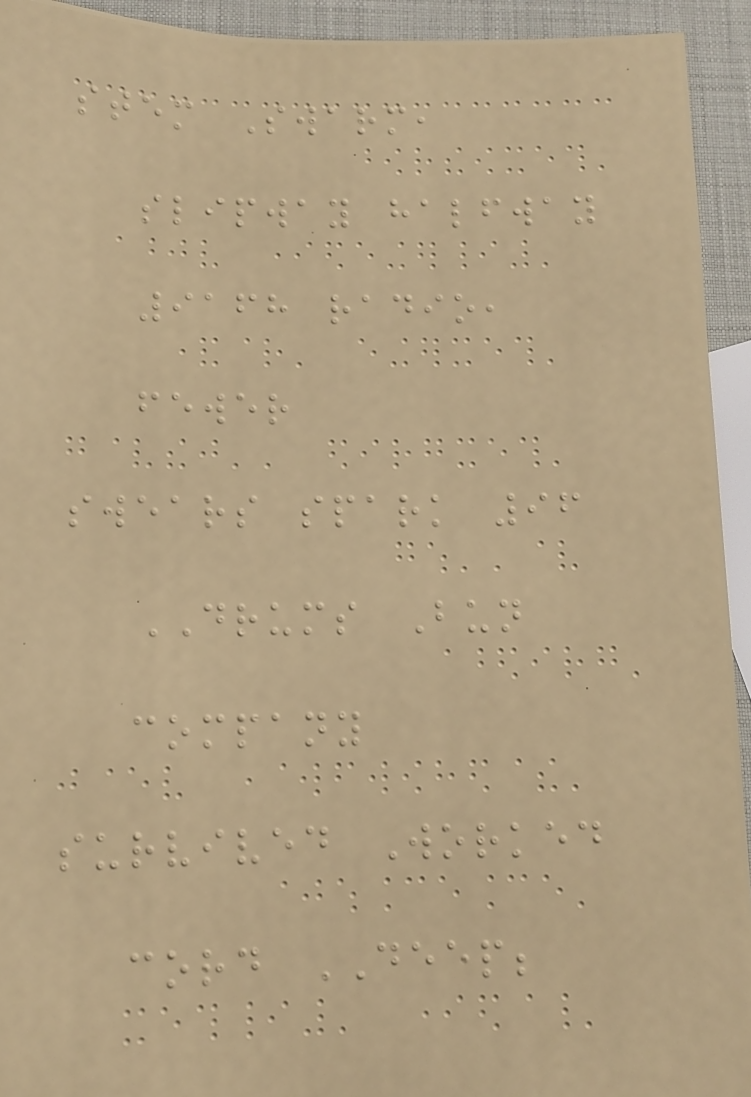stem Swarm,
slipway halfway
9168 radio,
fewer
swears spark 96
DRUMS Bun
company
survived Worked
cord DEEP;
